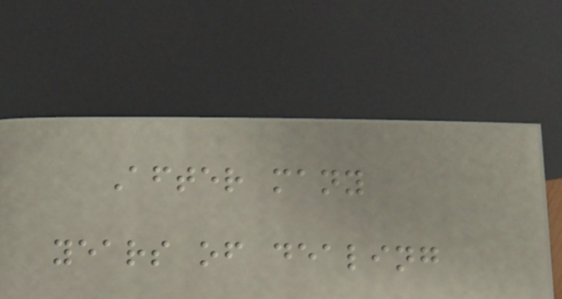After many
years of dealing
